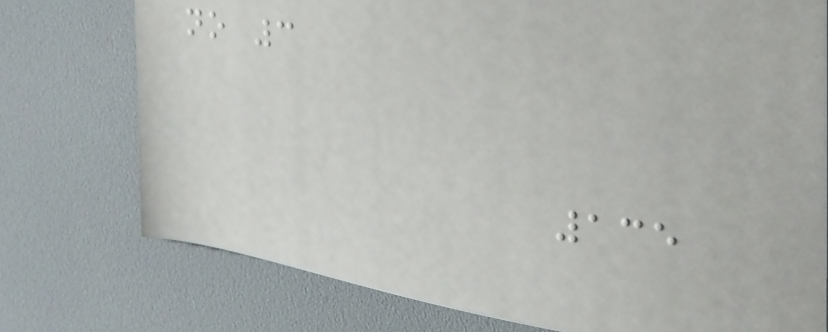no 3
135
